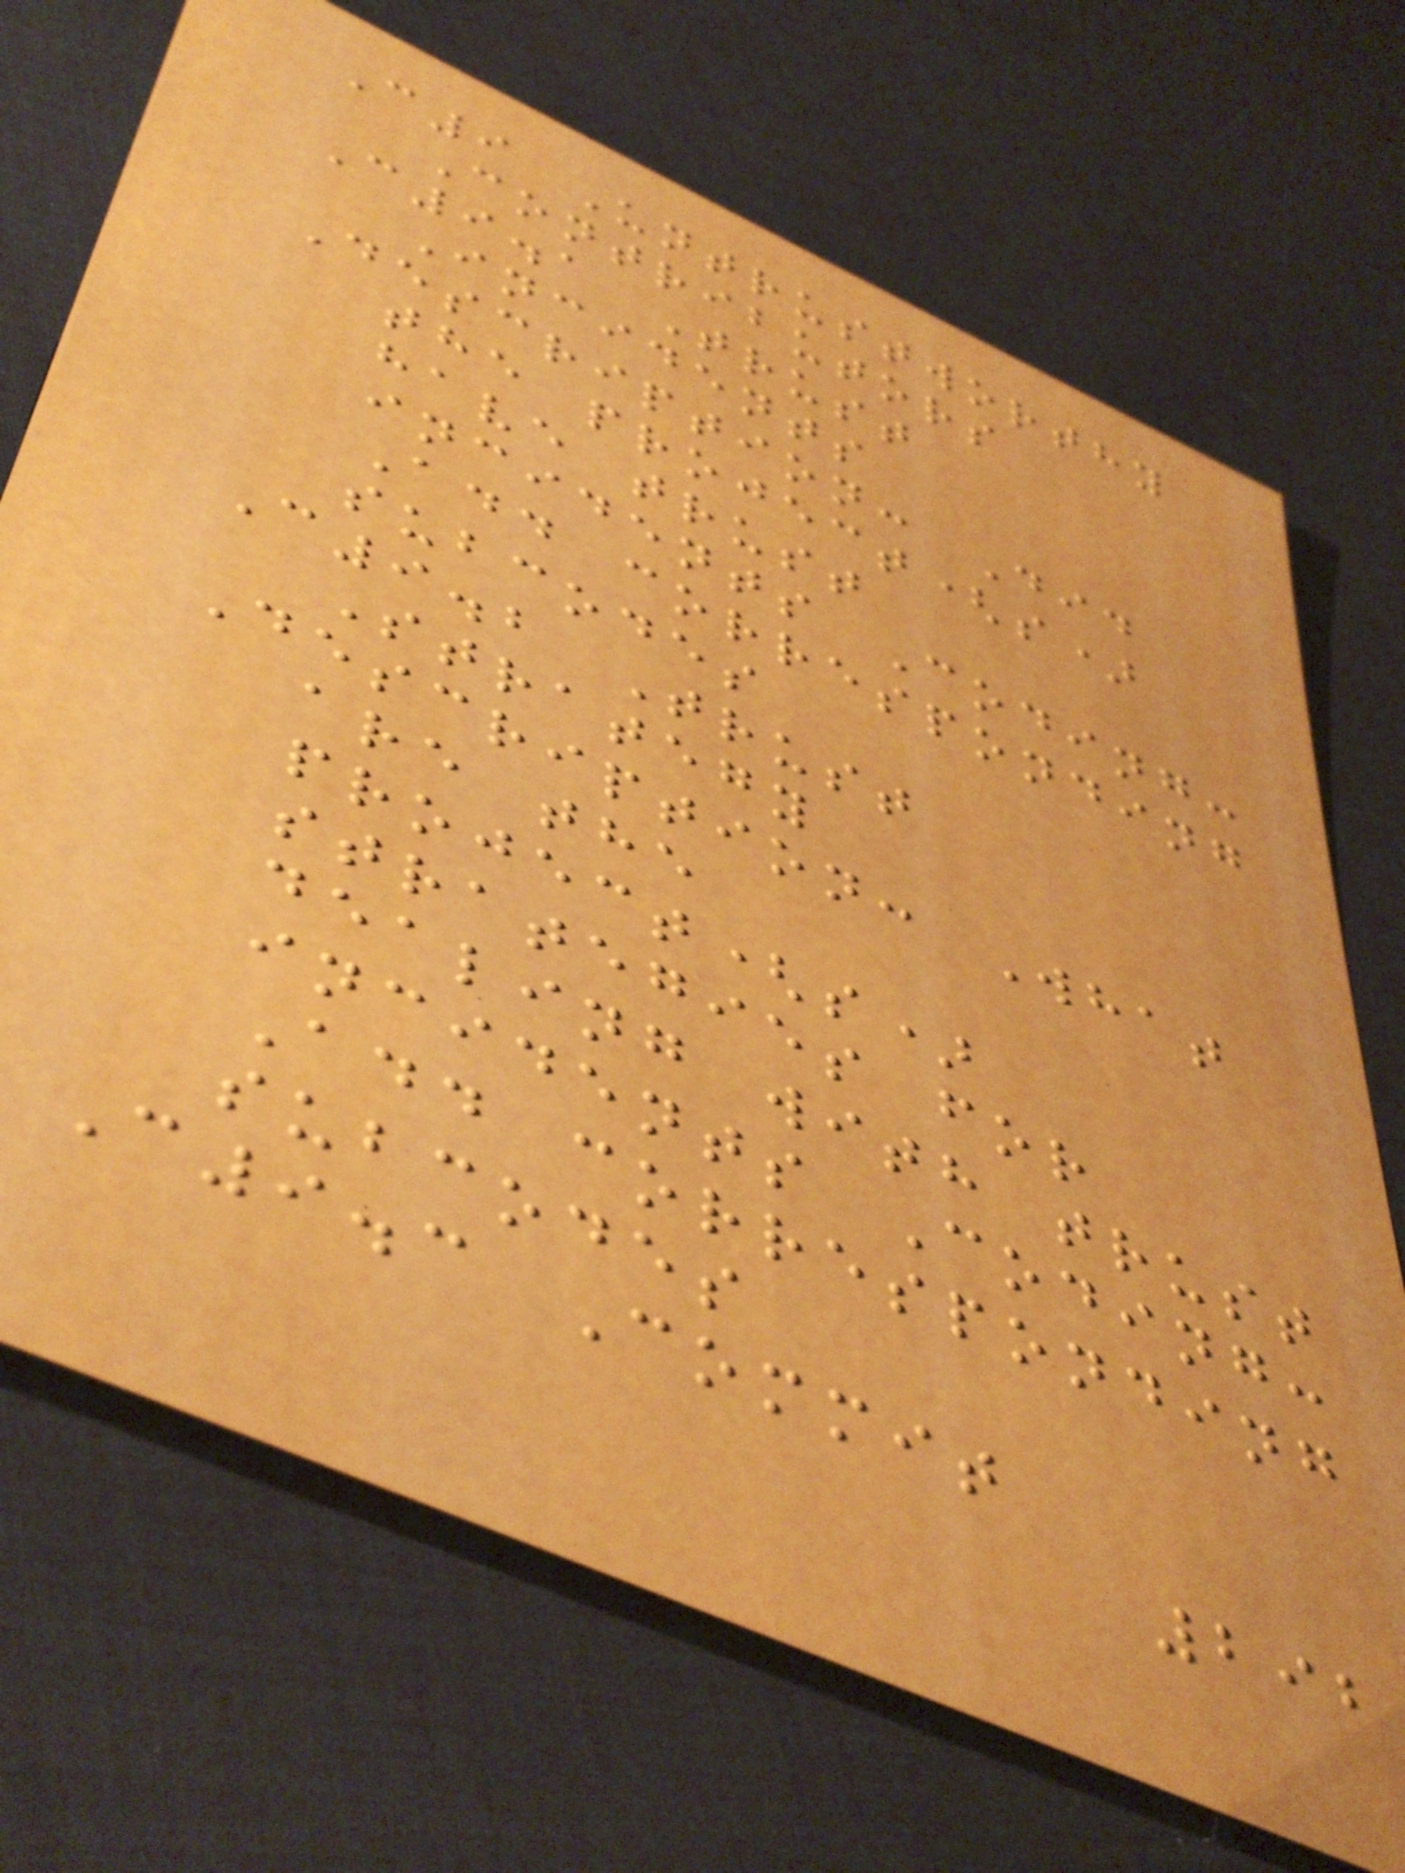C9 Untrustworthy
Contributors
C9.1 Trust
Incidents
Description: Did
the project(s)
have trust
incidents Coding:
Add corresponding
subcodes
C9.2 Trust
Strategy
Description: What
are the
project(s)
strategies for
dealing with trust
incidents Coding:
Add corresponding
subcodes
C9.3 Commit
292
